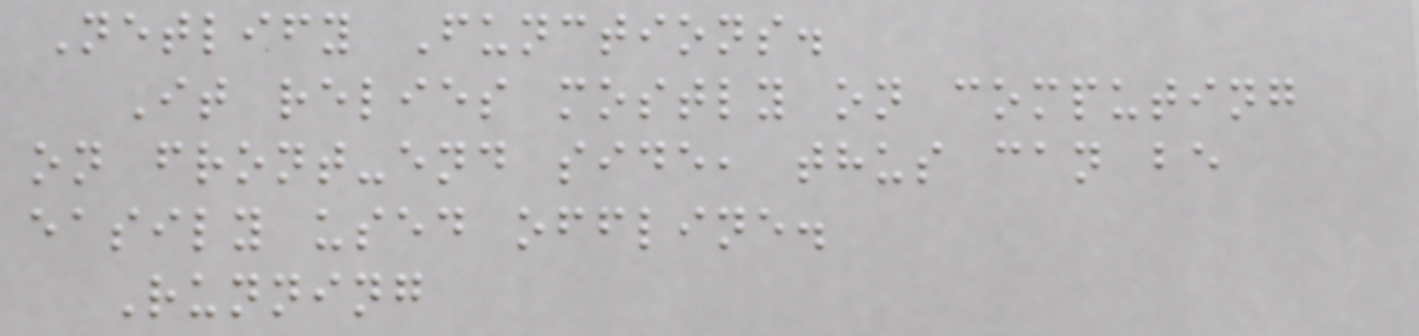Netlify Functions.
It relies mostly on computing
on front-end side, thus can be
easily used offline.
Running
